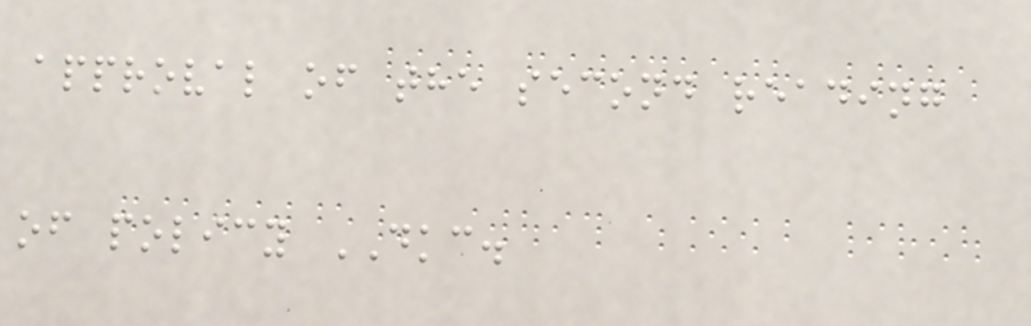approval of the second reading
of policy DKC.
